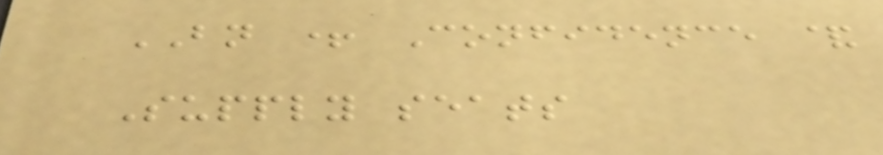BN + Confidence &
Supply seats
